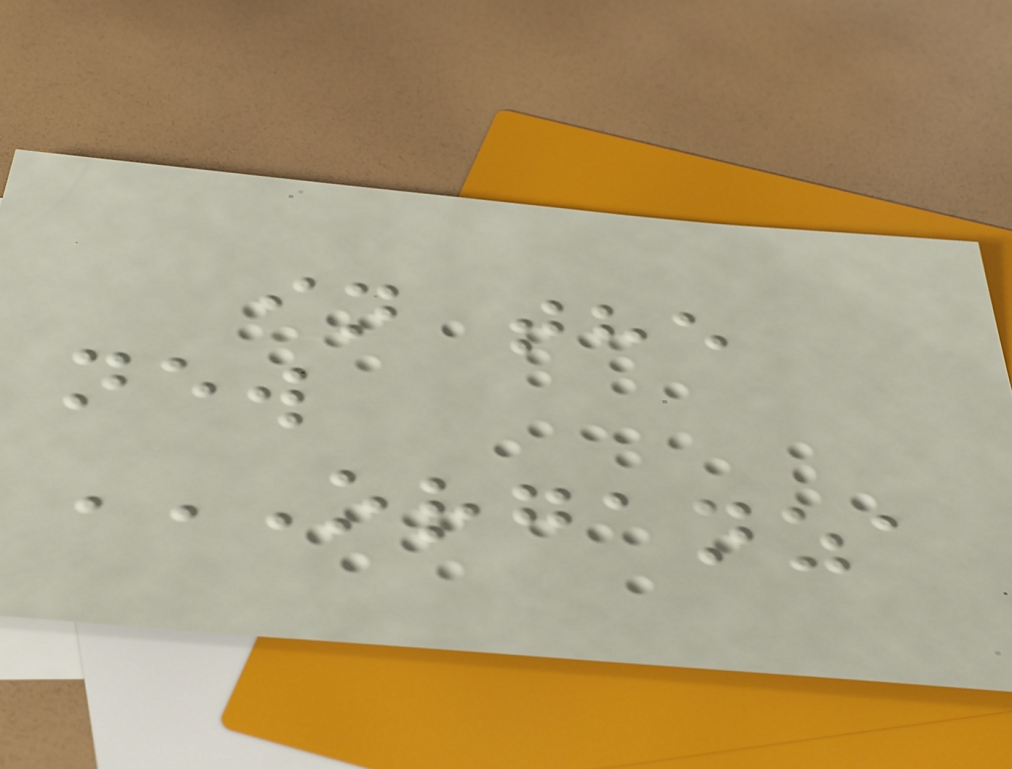in the
new
ORGANZA
